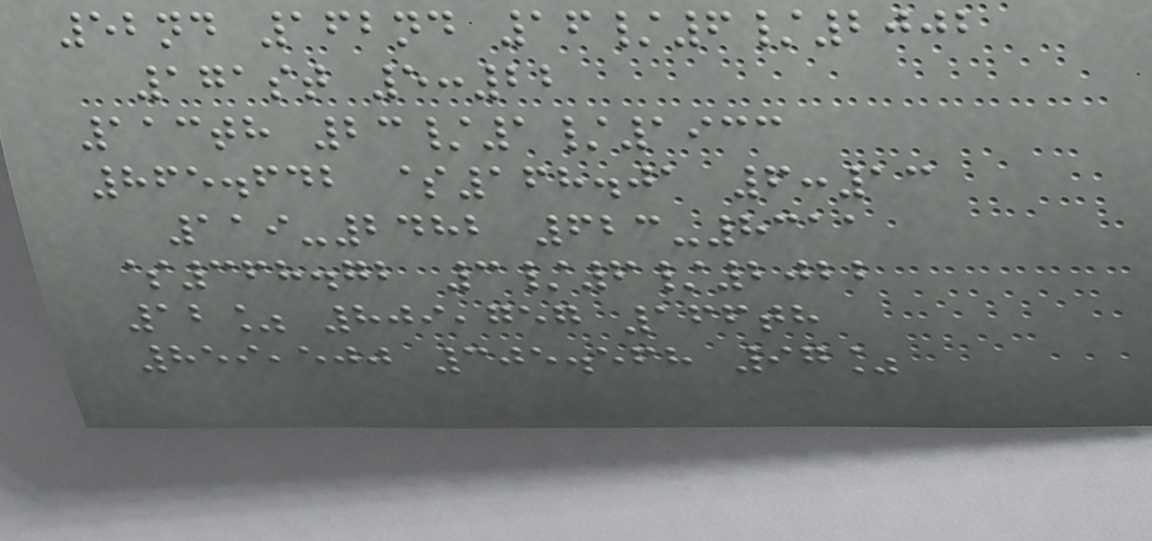52nd 162nd 16/6/2002
171st 5:22
113th 23/1/1933
865.642 $168.01 6:13
119-2482 623-8311
$368.72 3/6/2022
12% 809,757 166th
859,500 305.568 97%
